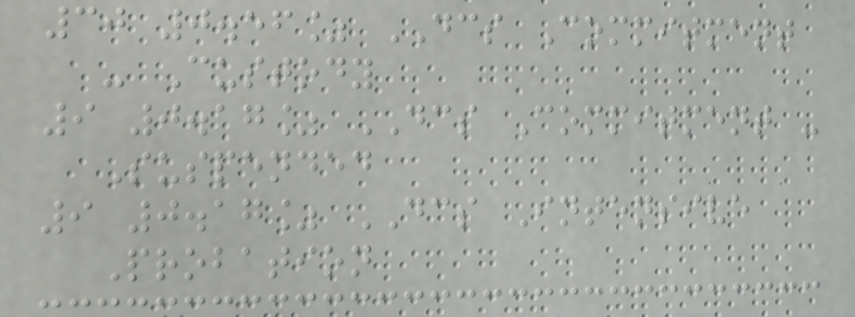30 0.56% DCS Commitment
- Custody
9 0.17% DCS Commitment -
Suspended
9 0.17% DCS Intensive
Probation
